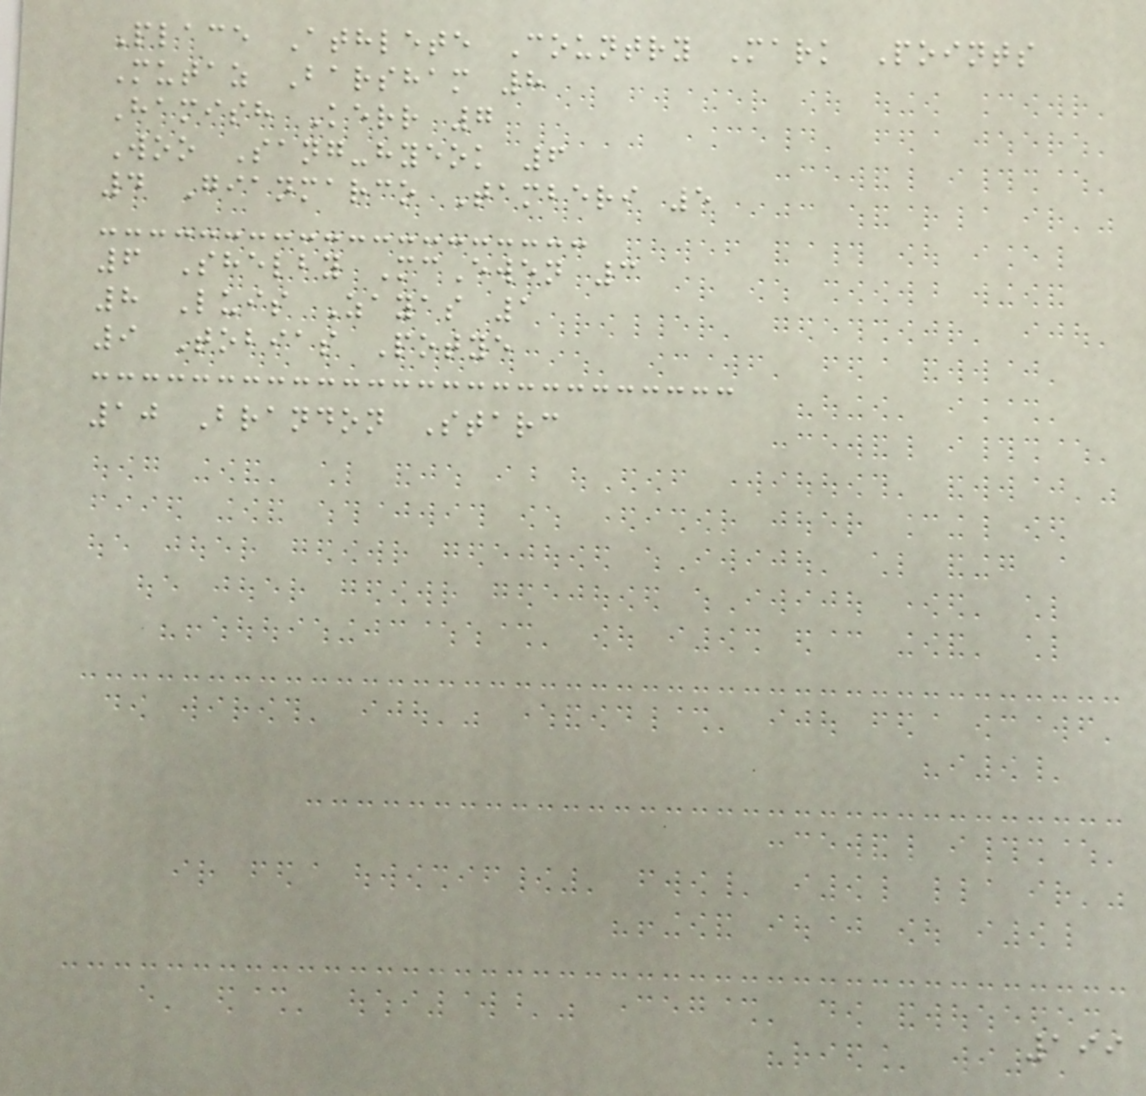Place Athlete Country Mark Points
Mutaz Barsham 8
Hamish Kerr 7
Woo Sang-hyeok 6
4 Gianmarco Tamberi 5
6 Shelby McEwen 3
8 Luis Zayas 1
9 Tobias Potye
10 Brandon Starc
199
